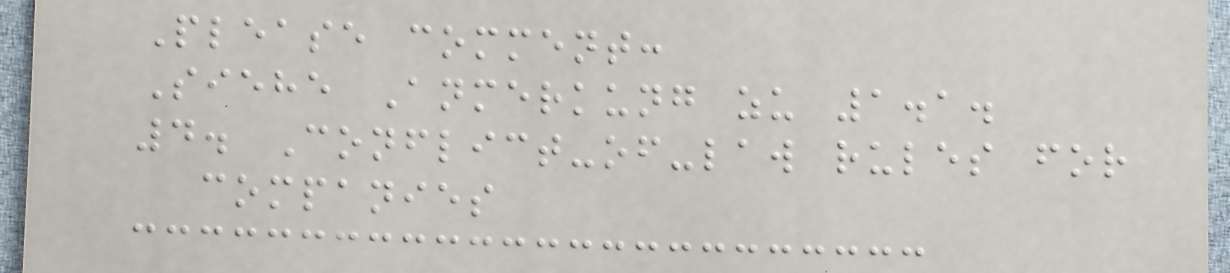Please comment:
Siehe Anmerkung zu 1.1.
4. Conflict-of-law rules for
companies
